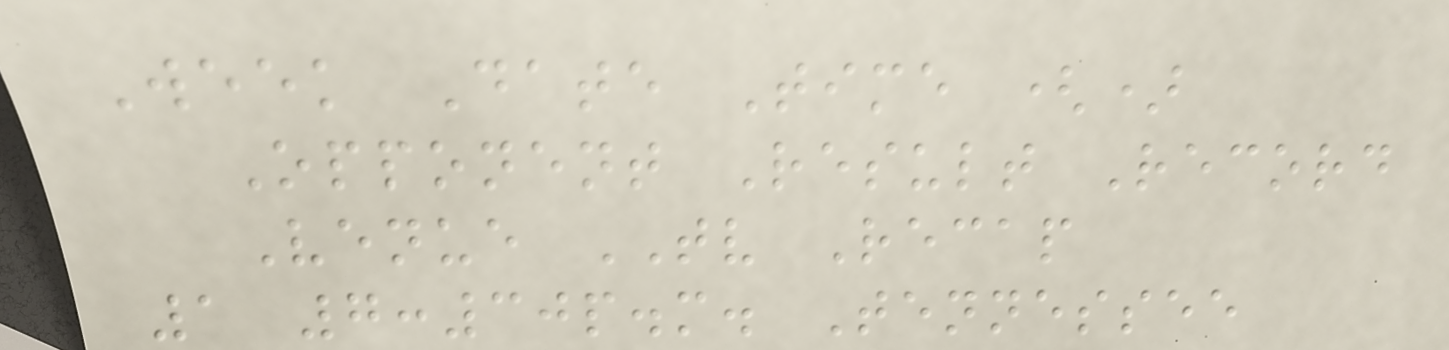Week Date Time ()
Opponent Result Record
Venue TV Recap
1 7:30p.m. Tennessee
